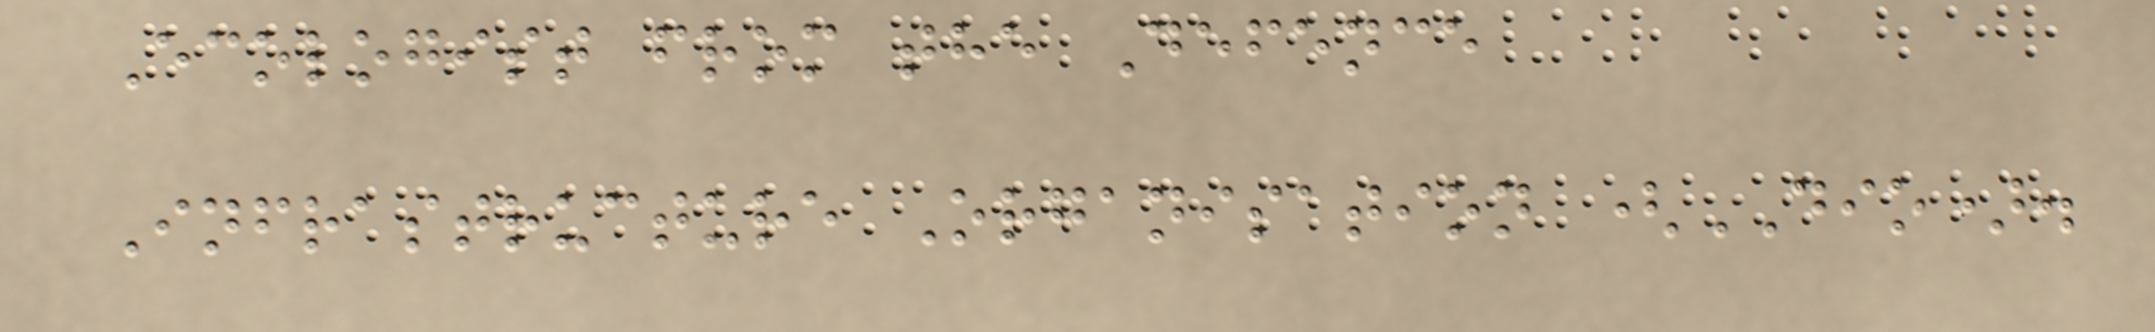Ecologist from the Defence
Infrastructure Organisation (DIO).
